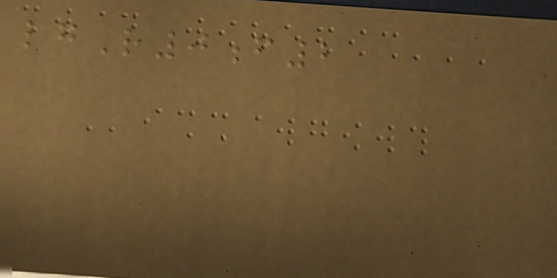lgR0f2
